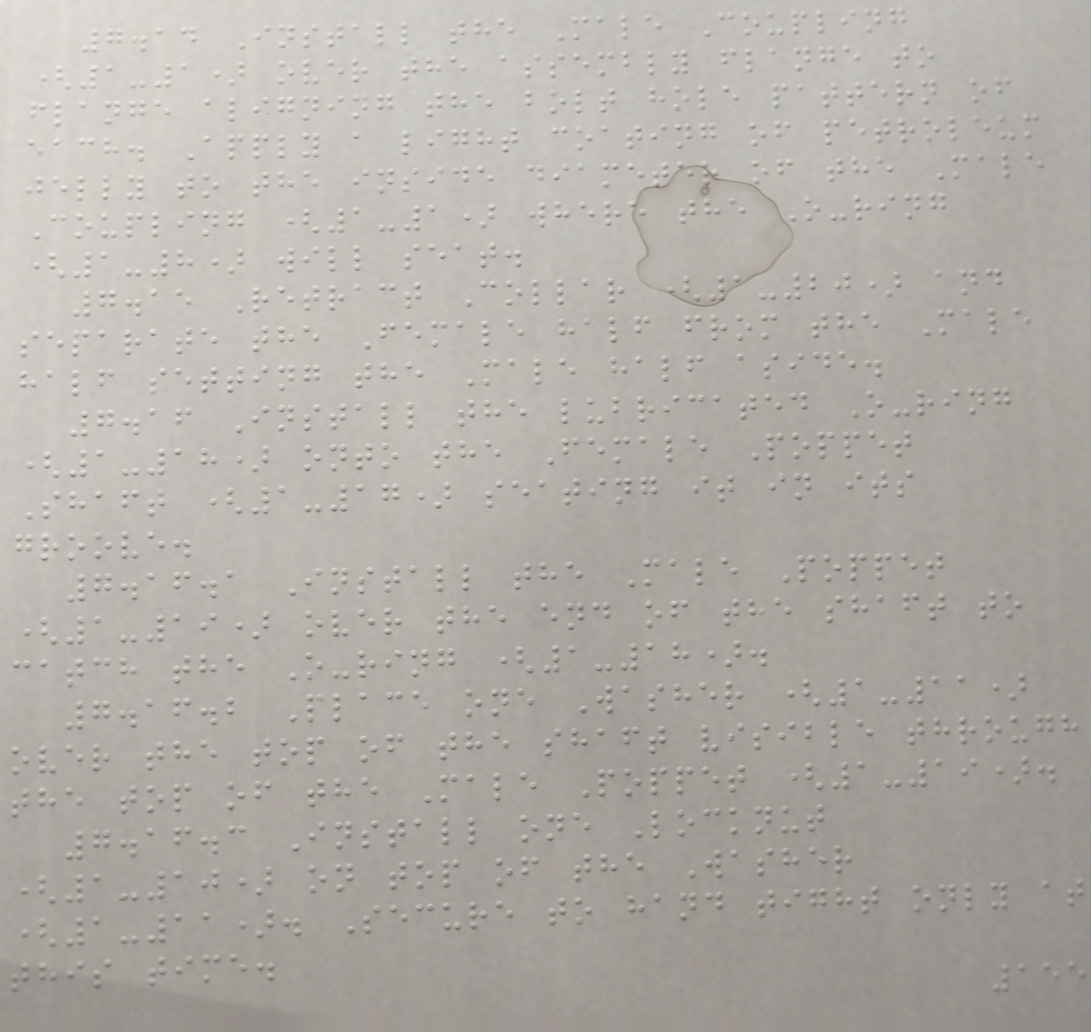7.14 Install the Male Coupling
(1-1) over the assembly flange to
flange aligning the bolt hole pattern of
each. Apply a light coating of petroleum
jelly to the inside diameter of the Male
Coupling (1-1) where the O-ring
(1-8) will seat.
7.15 Retract Collar (1-20) and
separate the Female half from the Male
half setting the Male half aside.
7.16 Install the lubricated O-ring
(1-18) onto the Female Poppet
Shaft (1-17) seating it in its
groove.
7.16.1 Install the Male Poppet
(1-19) over the end of the shaft to
catch the O-ring (1-18).
7.16.2 Place one Washer (1-11)
over the top of the shaft visible through
the top of the Male Poppet (1-19).
7.16.3 Install one Locknut
(1-10) on top of the Washer
(1-11). Secure to hand tight only at
this time.
155
